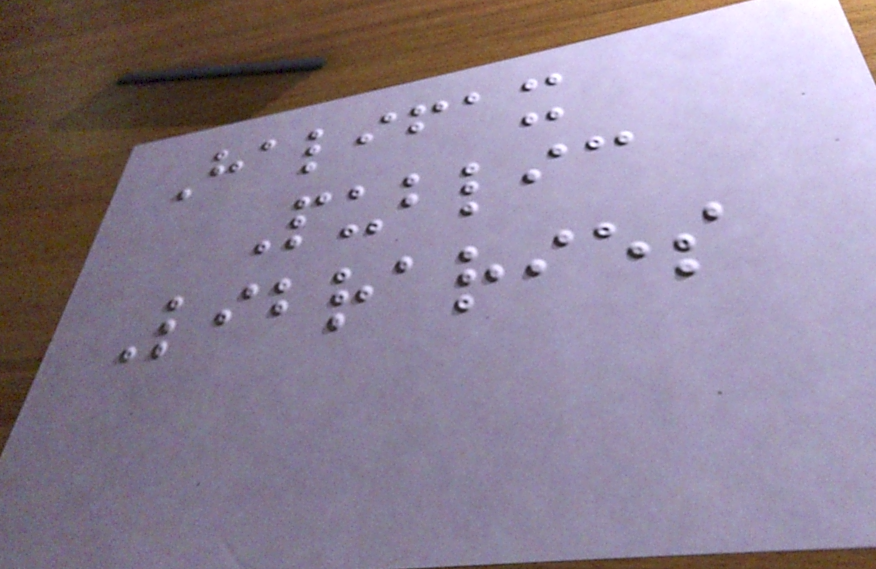Halifax
Public
Libraries
